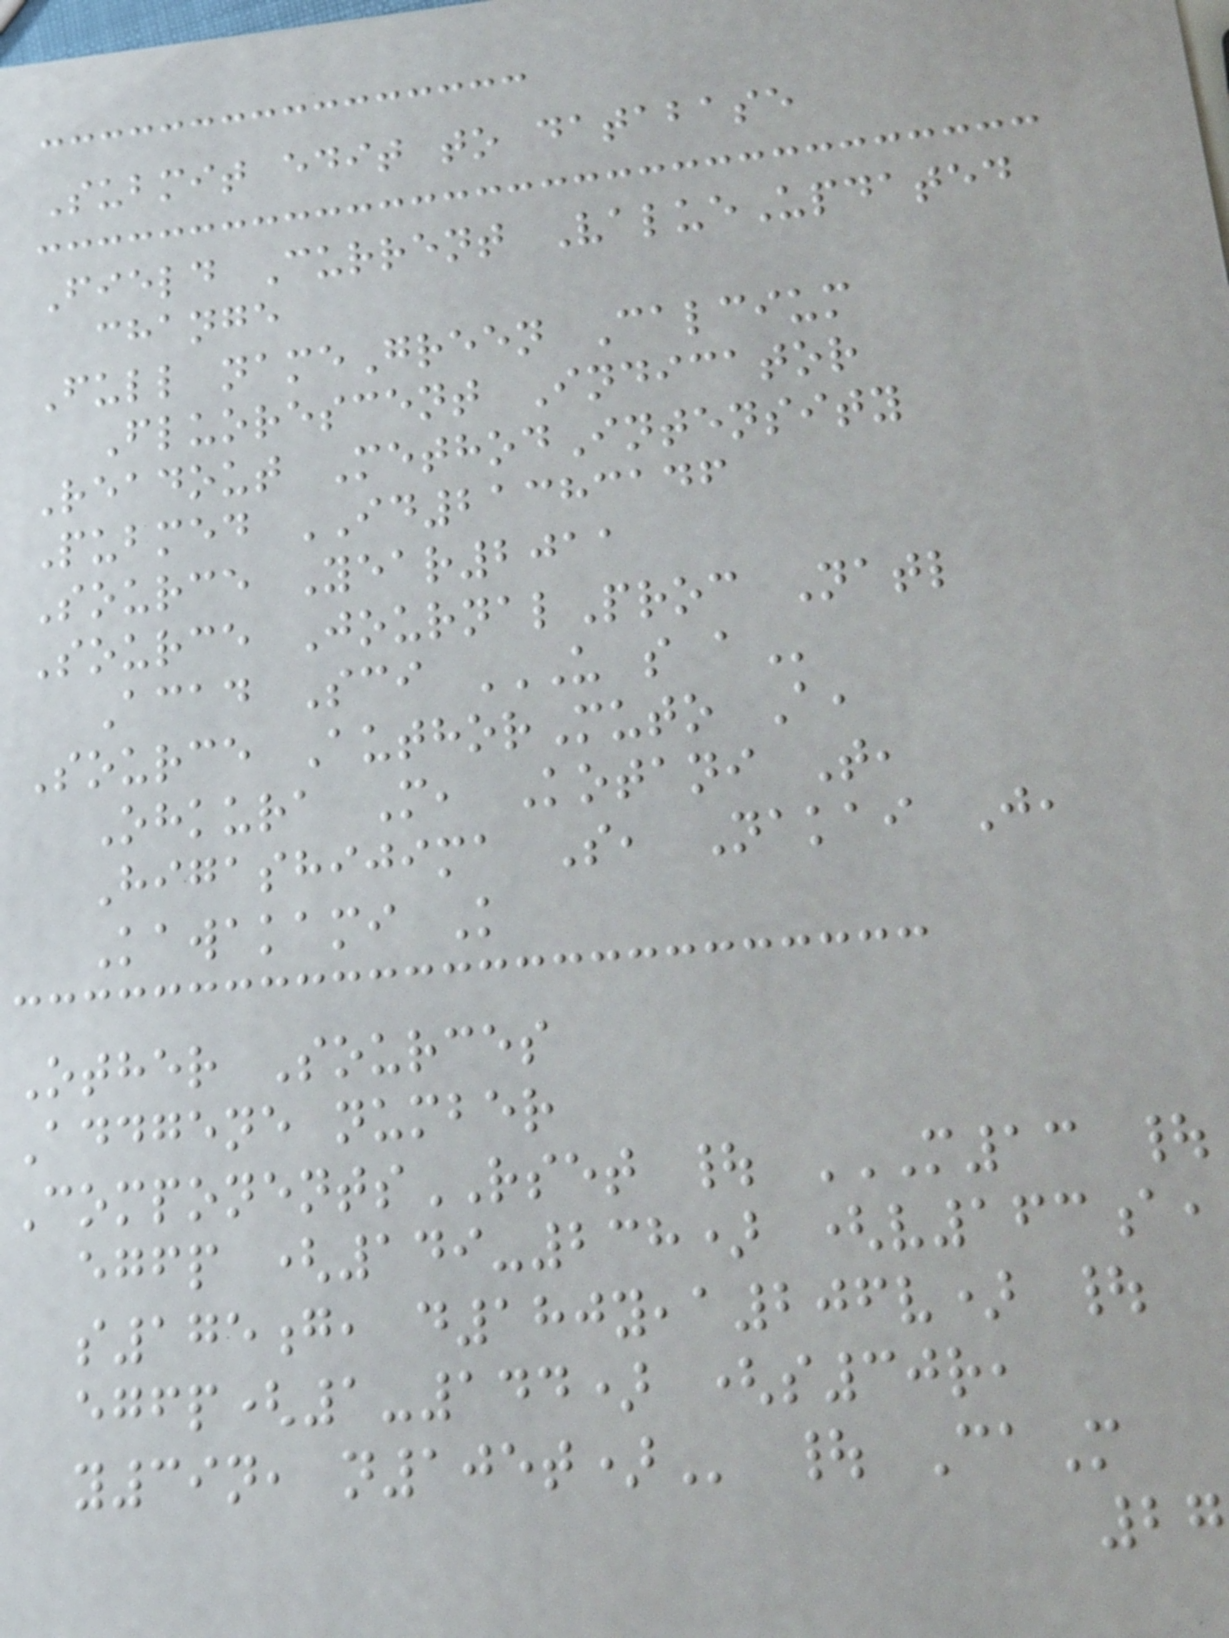Submit edit to database
Field Current ValueUpdated
change
Full nameGreen Calcium
Fluorescent Indicator
Readout MethodIntensity
Pubmed ID21383146
Source Year2011
Source JournalProc Natl
Acad Sci U S A
Source AuthorMuto A,
Ohkura M, Kotani T,
Higashijima S, Nakai J,
Kawakami K
Other Sources
Addgene number
ComponentsRSET | M13 |
egfp (149-238) (v163a,
s175g, d180y,a206v) |
egfp(1-144) (s30r,
